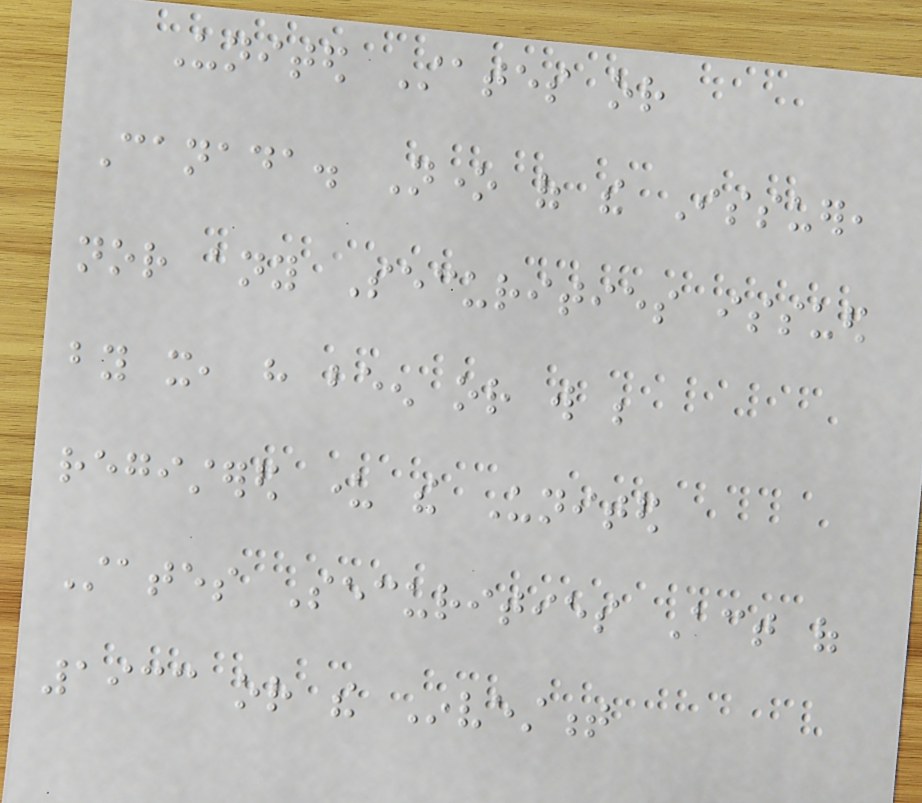United States or
Canada. None of the Issuer,
nor any Securities issued
by it, have been or will be
registered under the United
States Securities Act of
1933 or the Investment
